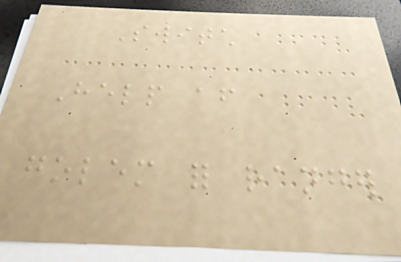Switch
Help after
golem for ranger
